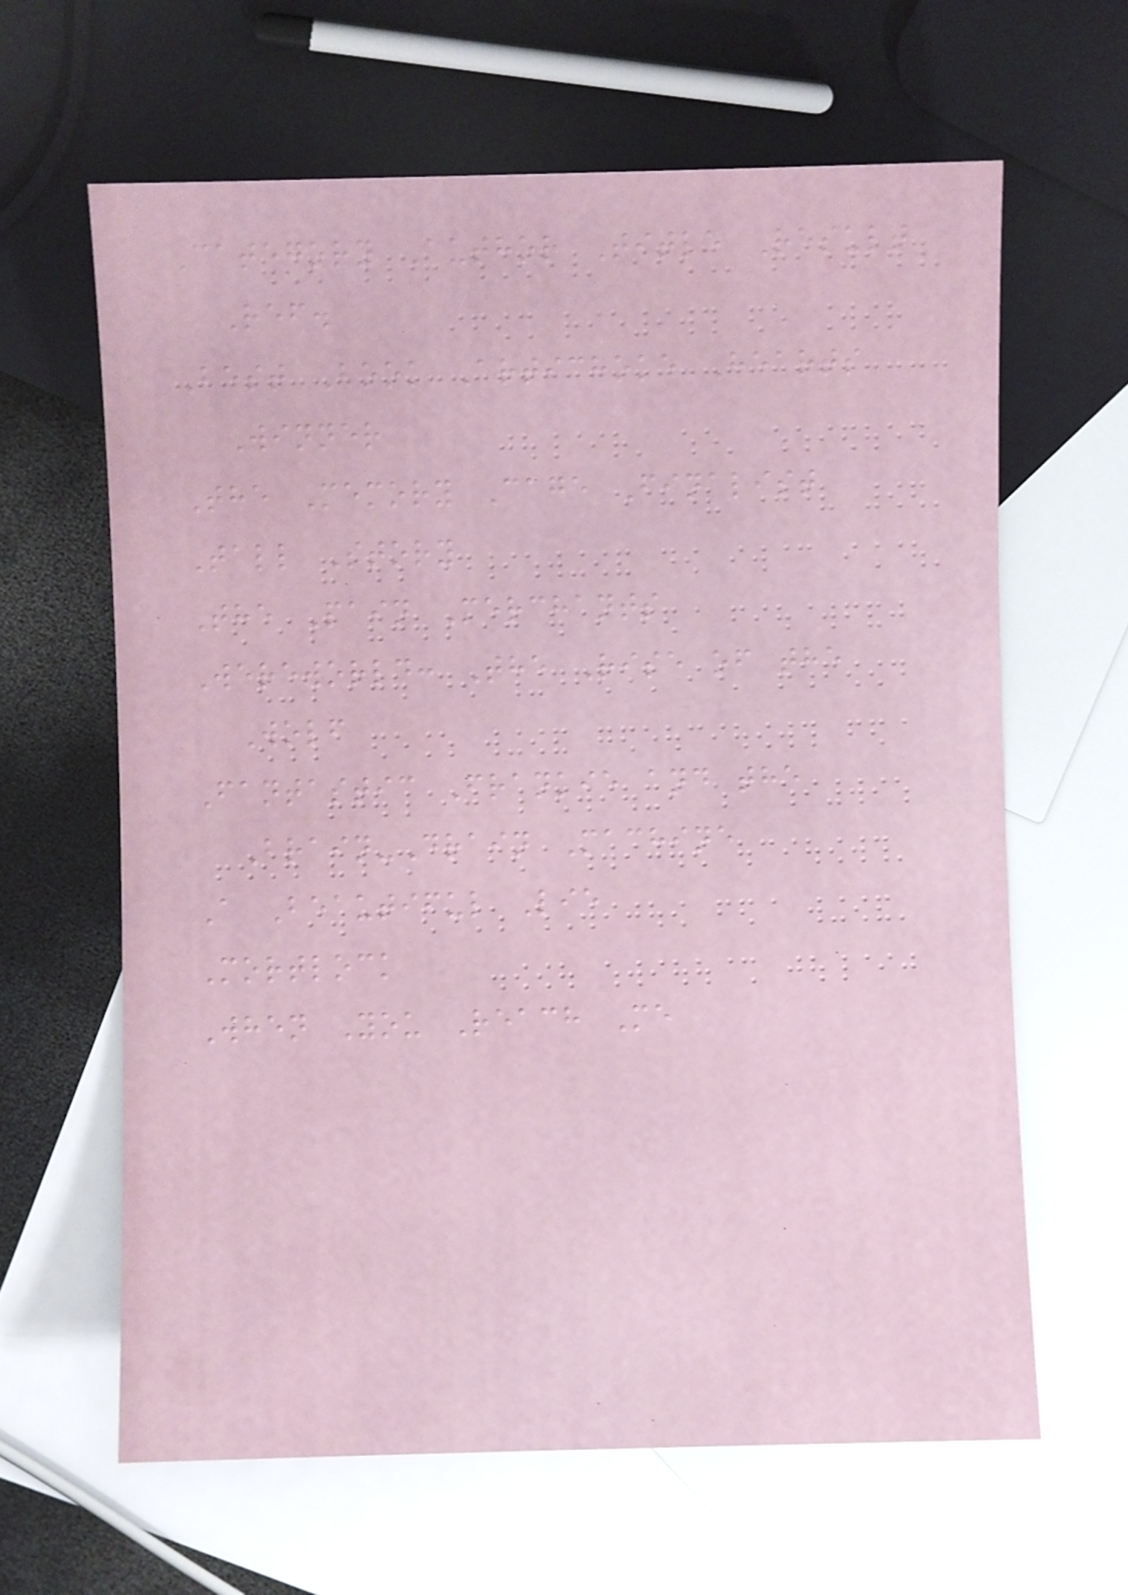Category Author Title Result
Ref.
Best Book Artichoke Hearts
Winner
The Memory Cage Finalist
Tall Story
The Pain Merchants
Wereworld: The Rise of the
Wolf
Fantastic Frankie and the
Brain-Drain Machine
A Beautiful Lie
Mortlock
When You Reach Me
